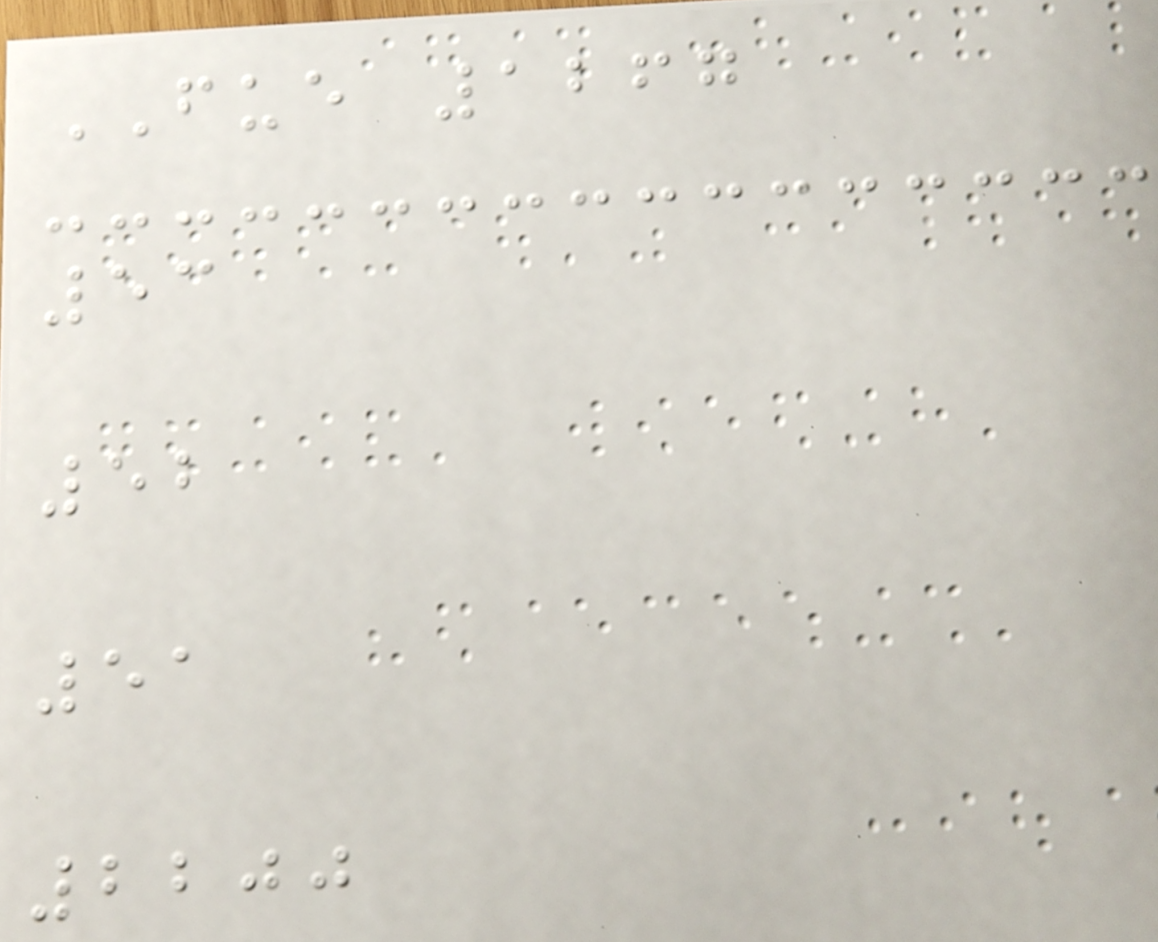FUE 1267
53
52
51
2200
